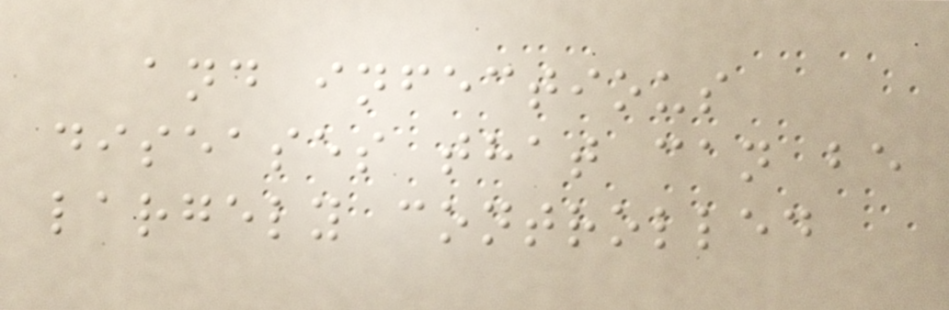and infectious
diseases that can be
largely controlled
